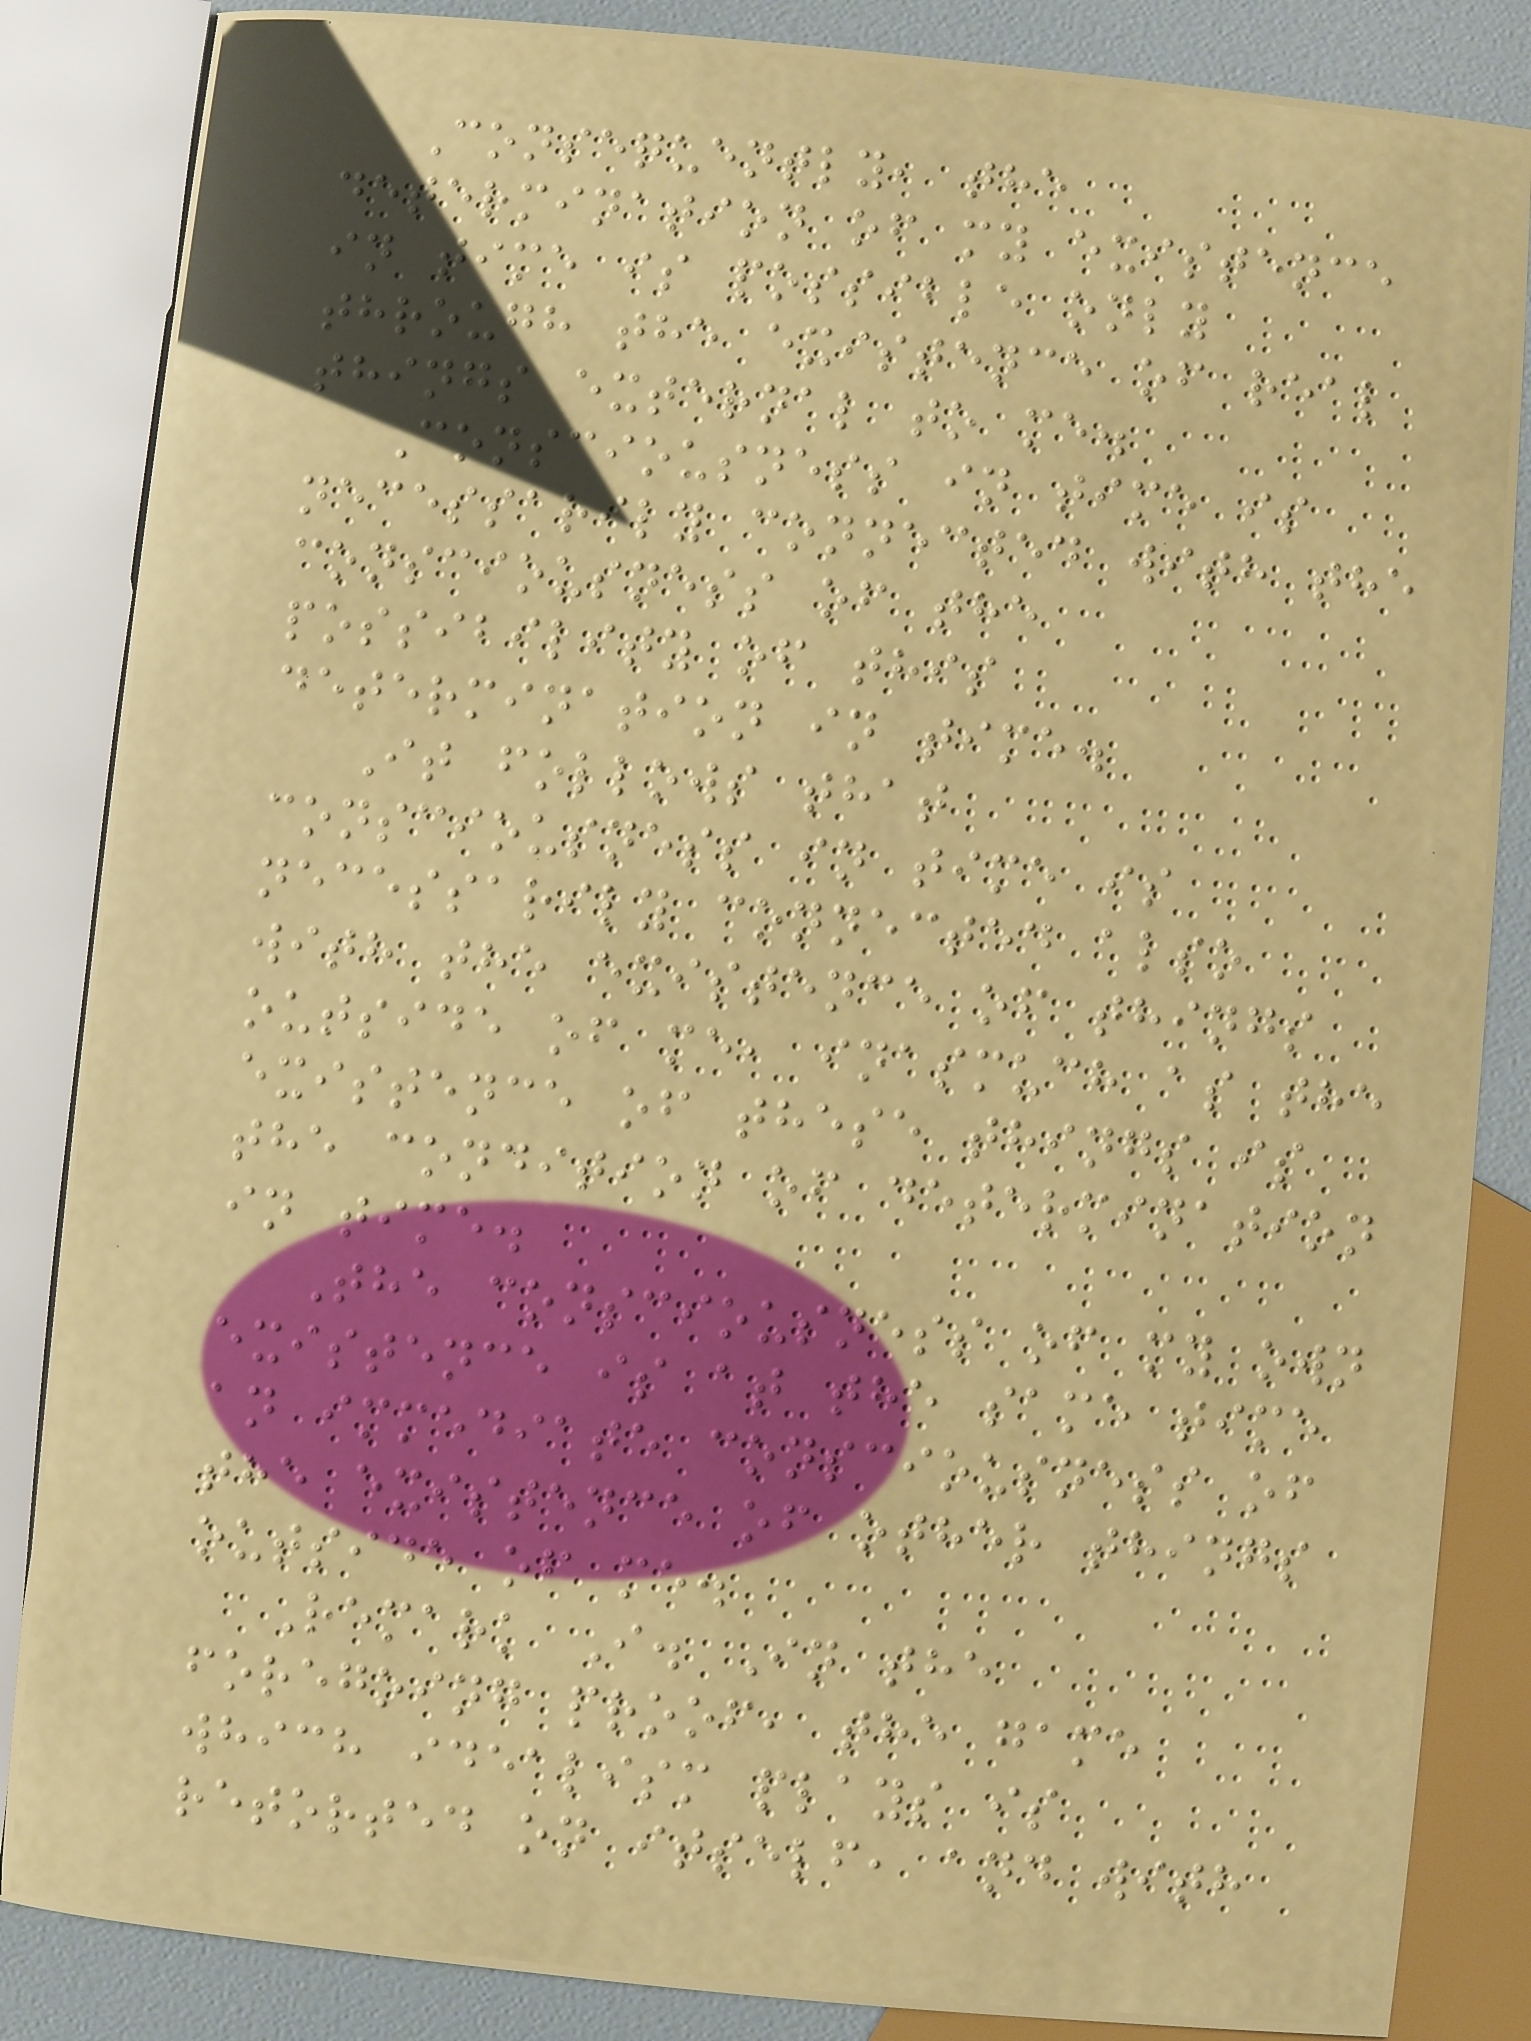Consequently, the
determination of my existence
in time is possible only
through the existence of real
things external to me.
Consciousness in time is
necessarily connected with the
consciousness of the
possibility of this
determination in time.
It follows that
consciousness in time is
necessarily connected also
with the existence of things
outside of me, inasmuch as the
existence of these things is
the condition of determination
in time.
The consciousness of my own
existence is at the same time
an immediate consciousness of
the existence of other things
outside of me.
Remark I. In the
foregoing proof, the game
which idealism plays is
retorted on itself, and with
